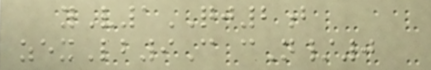yV1QJ2b
zexLb9C cN/0
